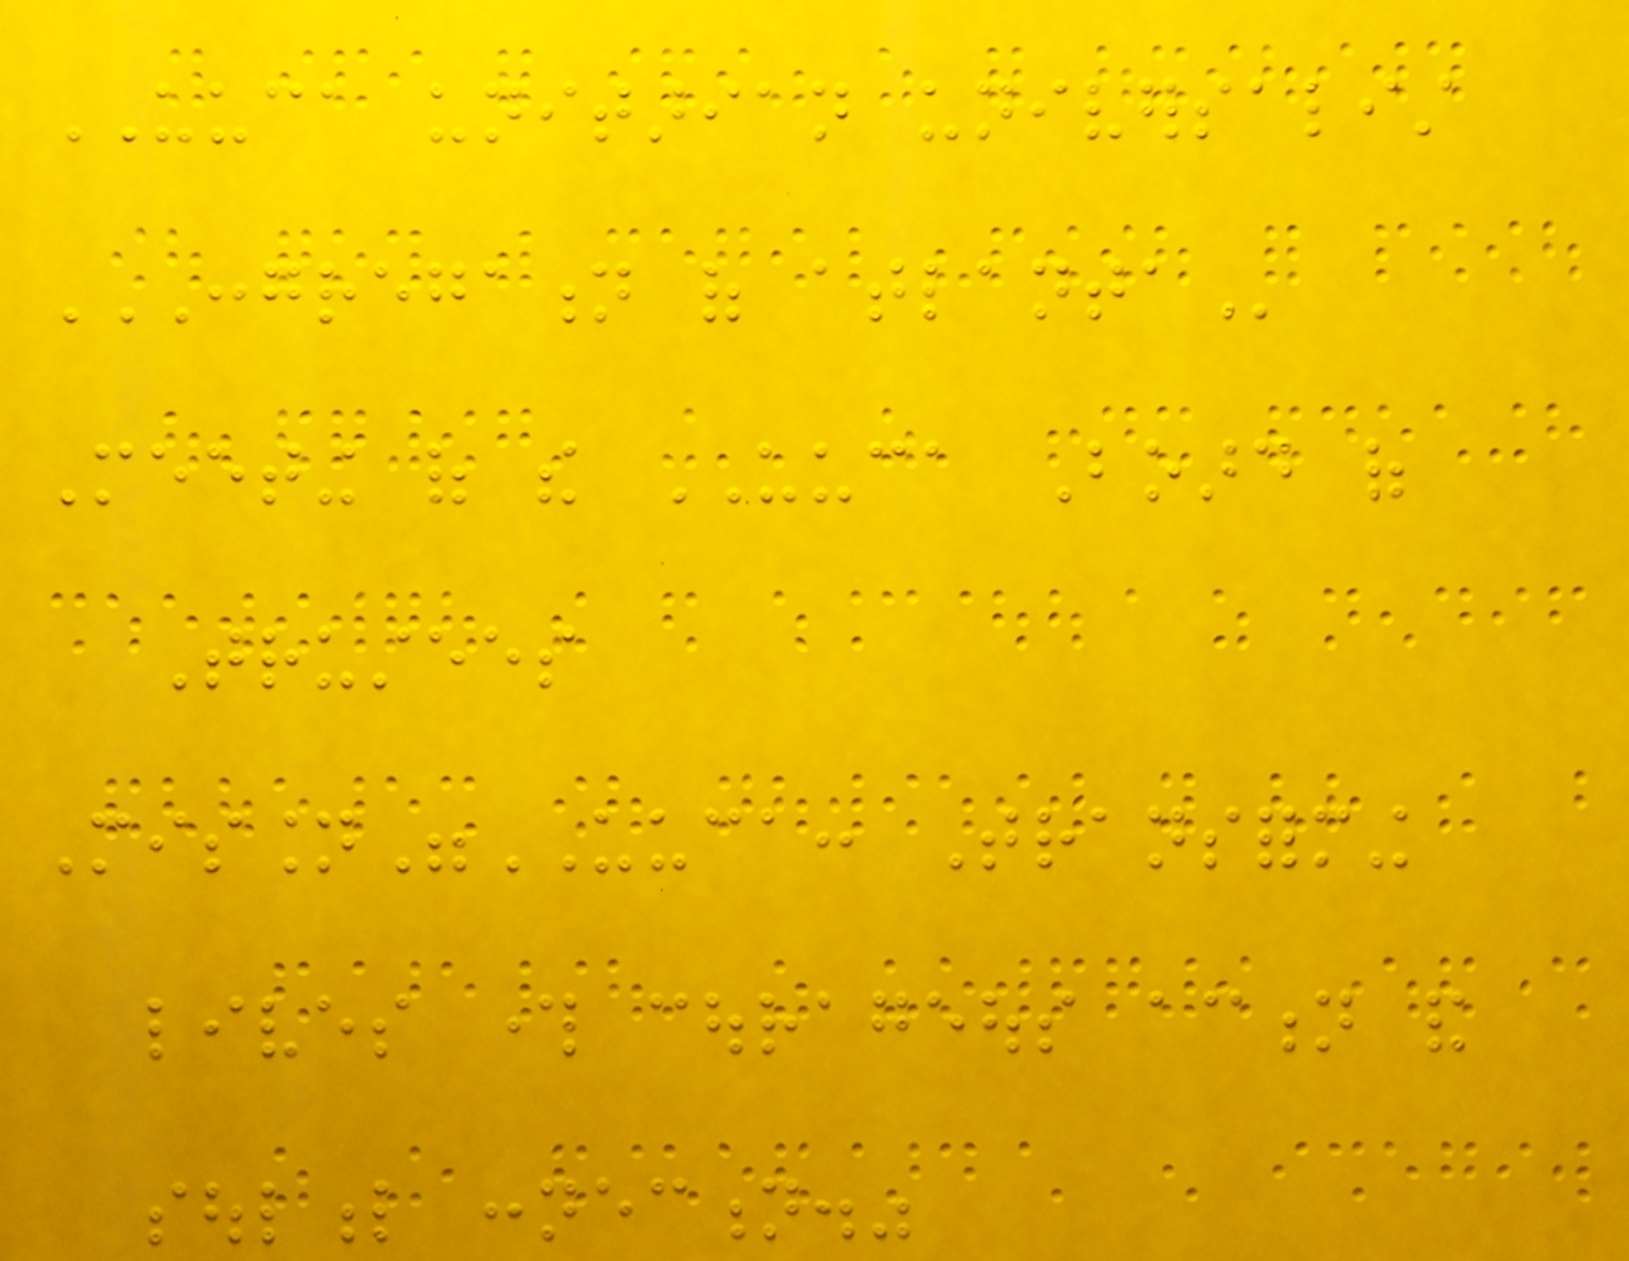UUCA unitarian universalist
CONGREGATION OF ATLANTA
Meeting of the UUCA Board of
Trustees
Mission"UUCA: Transforming
lives through courageous action and
soulful connection."
